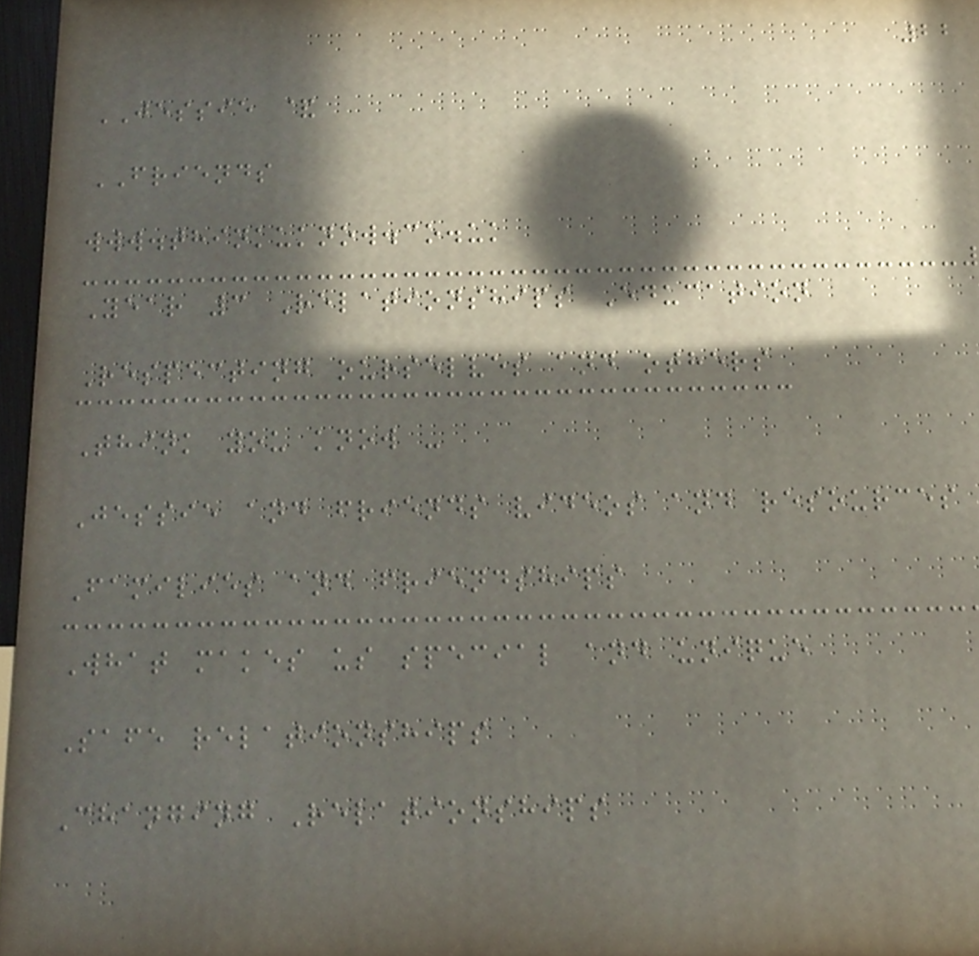22
JESSIE &
FRIENDS
www.thinkuknow.co.uk
Year 3 Relationships Education
Respecting ourselves and others
Think you know -
Jessie and friends videos and resources
Families and friendships
What makes us special and unique
Safe relationships
Changing Relationships
